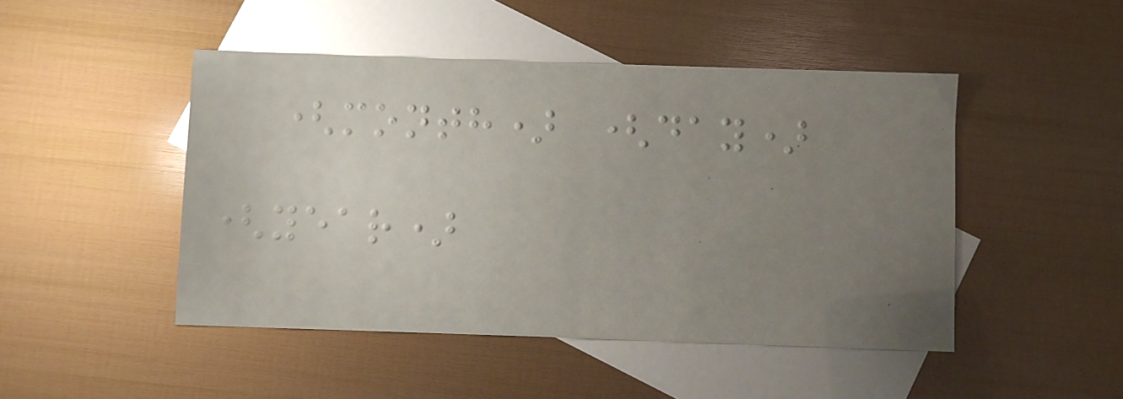(month) (day)
(year)
